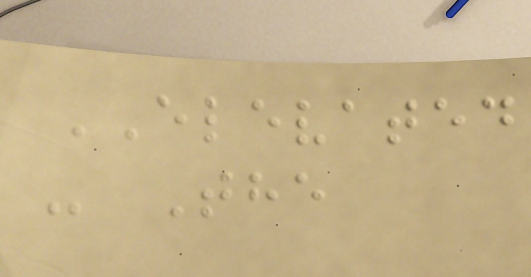ELEVATED
- The
